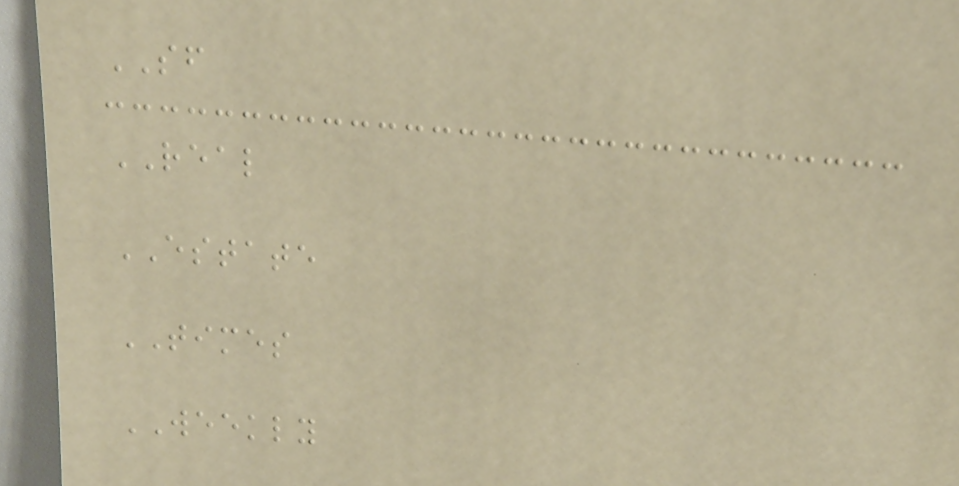SF
REAL
ESTATE
TIMES
WEEKLY
